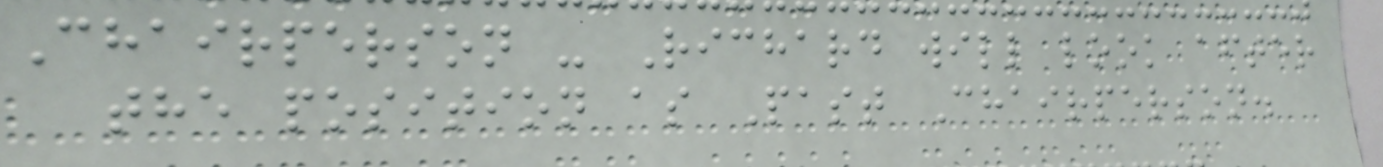Chairperson - Richard will look after
the position as Past Chairperson.
